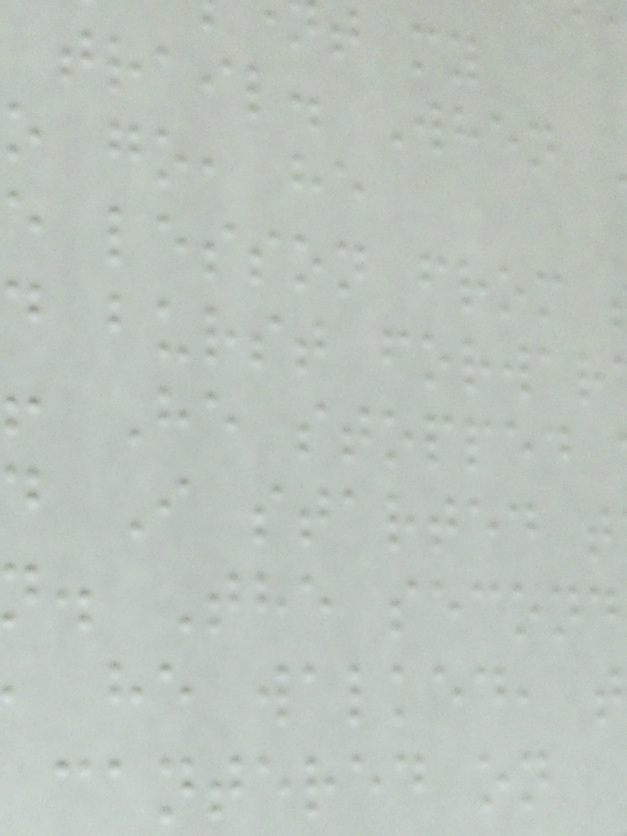trail. When
o go, he
e lesson from
d burst forwar
! He stopped
d I started t
. The second
he walked, t
cantered on
